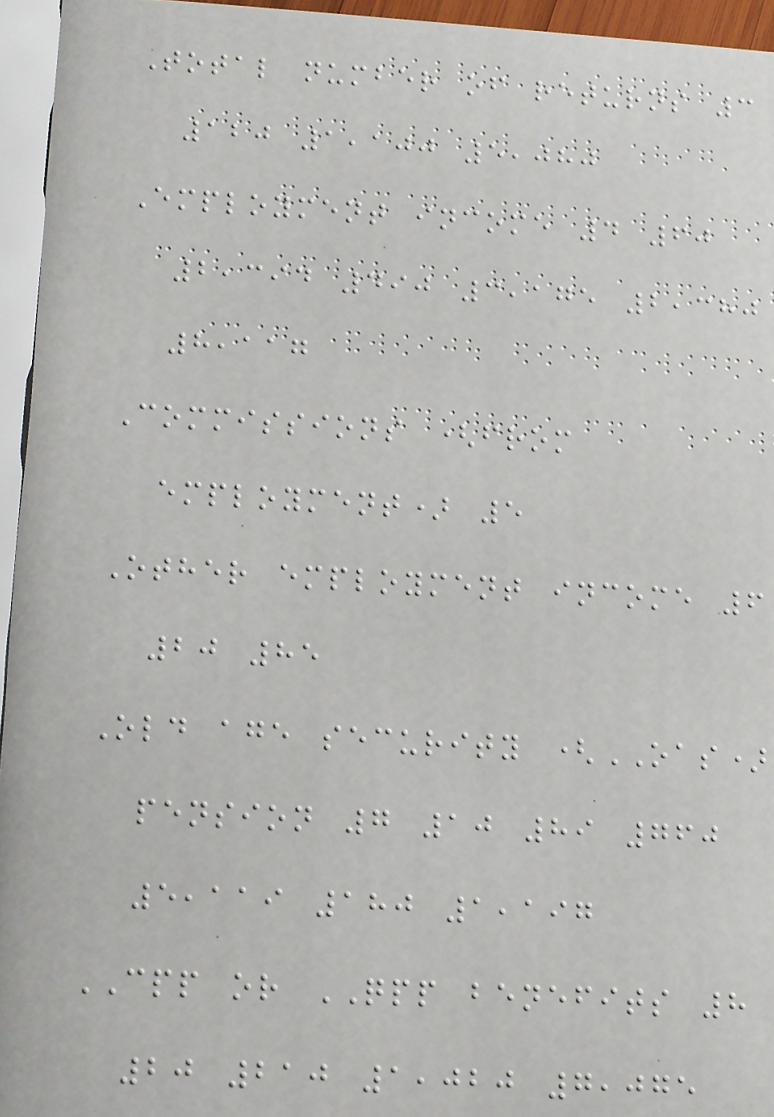Total number of returns 3
120 1,100 5,080
Employment income 4 60
2,394 490 3,175 2,380
8,117
Commissions (from
employment) 5
Other employment income 6
20 85
Old age security (OAS)
pension 7 10 89 760
5,119 180 1,197
CPP or QPP benefits 8
20 210 1,020 7,075
